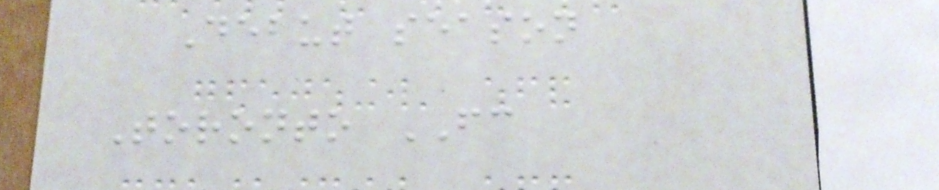Debut season
Toronto FC
